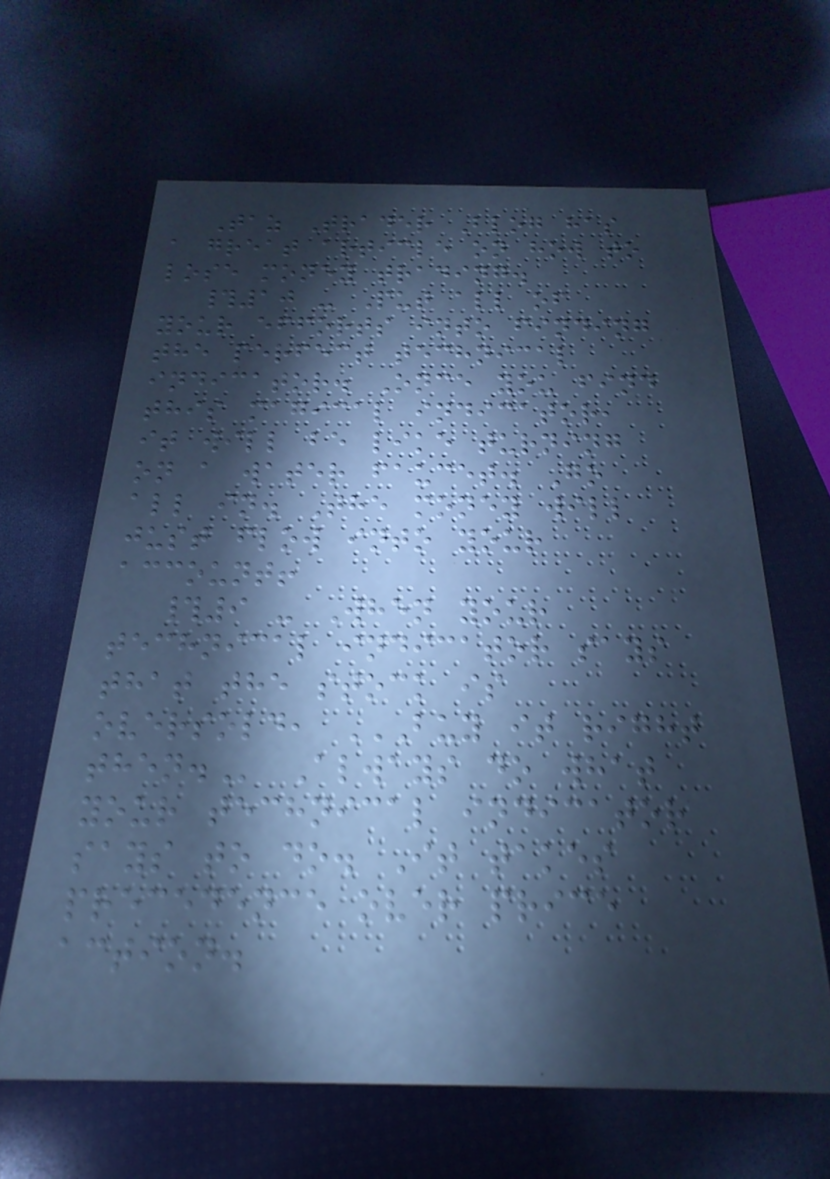Taz Trader Blog has
a great article on how to
lose money trading.
#10 - Put all of
your efforts into finding
the perfect technical
indicator. Once you find
this magical indicator,
it will be like turning
on a water faucet. Go
all in. The money will
just flow into your
account!
#9 - When your
technical indicator says
that the stock is
oversold, BUY IT RIGHT
THEN. Always do what
your technical indicator
says to do. It takes
precedence over price
action.
